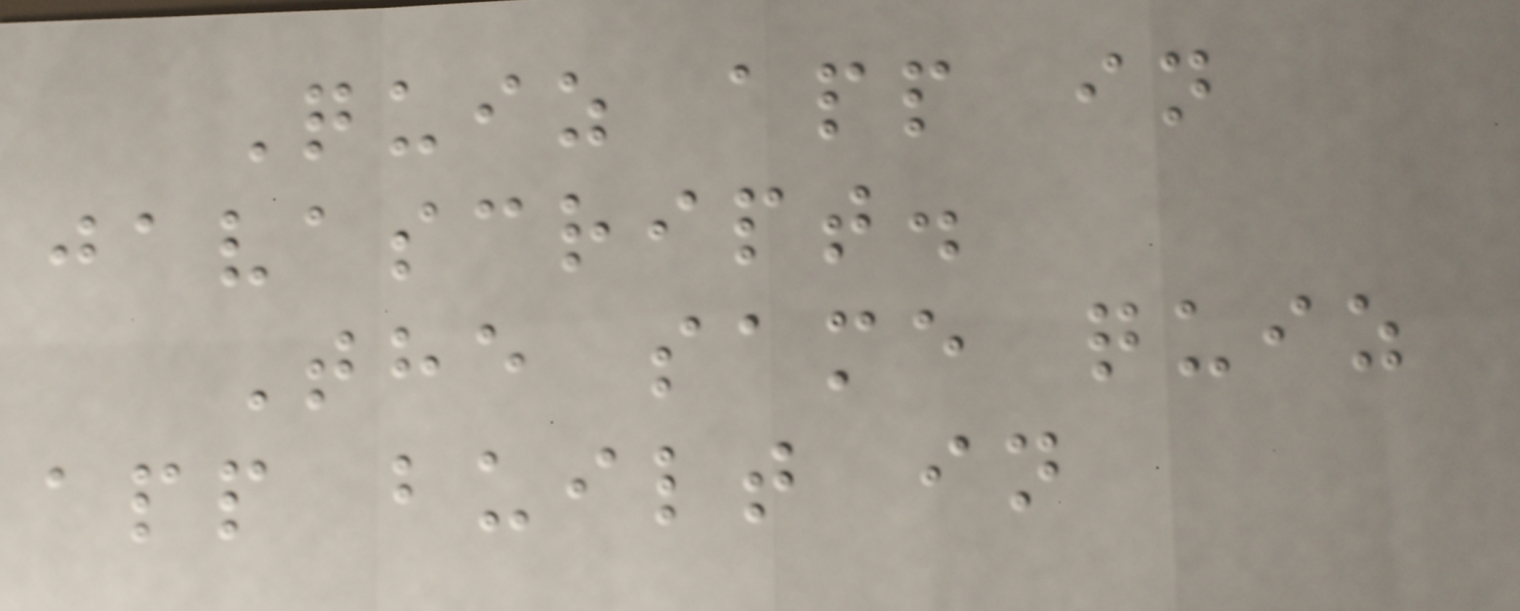Quiz app in
javascript.
The same quiz
app built in
